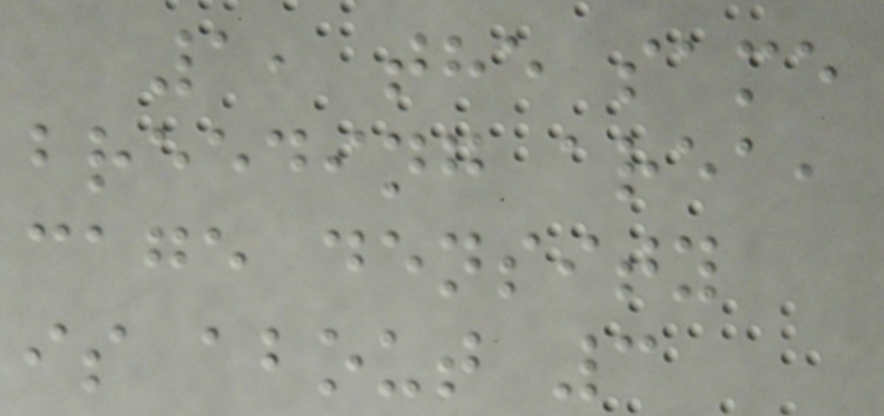1, the same
breeding area,
cage density
is about 3
